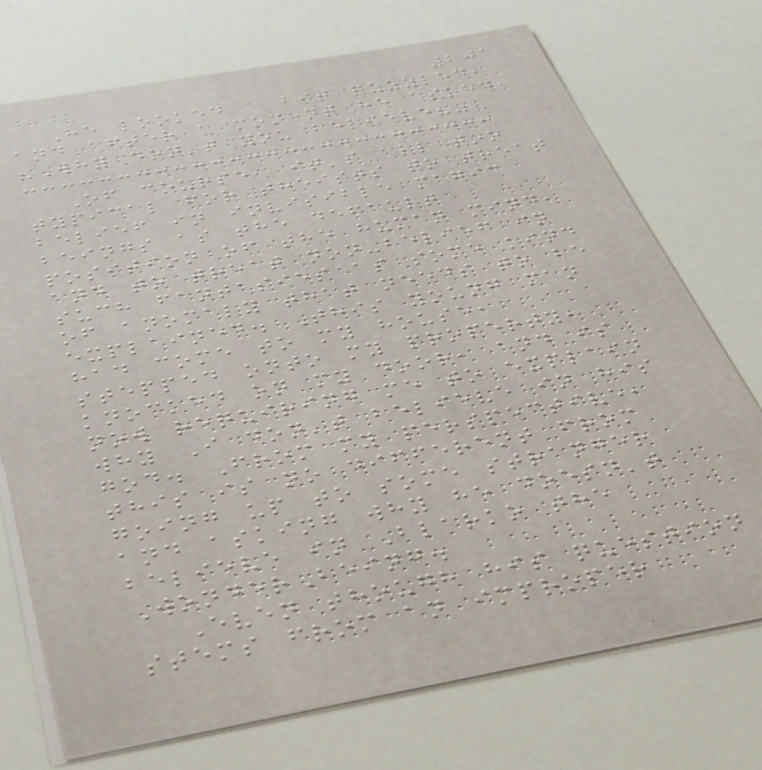201
He looked a bit puzzled,
and after a moment he asked,
"Why don't you believe?"
Of course, it's all too
typical for theists to treat
belief in invisible magic
beings as the default
position of the human mind,
and to treat non-belief in
such fantasies as some kind
of anomaly that needs to be
explained. This young man
had come to my house,
stepped onto my property,
knocked on my door, and is
now requiring me to explain
why I don't believe in his
god. From my perspective,
this is no different from
going up to some stranger
and asking why he doesn't
believe in Blarko the
WonderBeing.
Even though his question
stems from an improper
